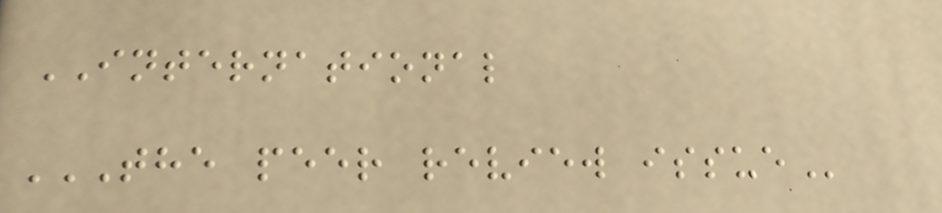INTERNATIONAL
THE PEER REVIEW ISSUE
